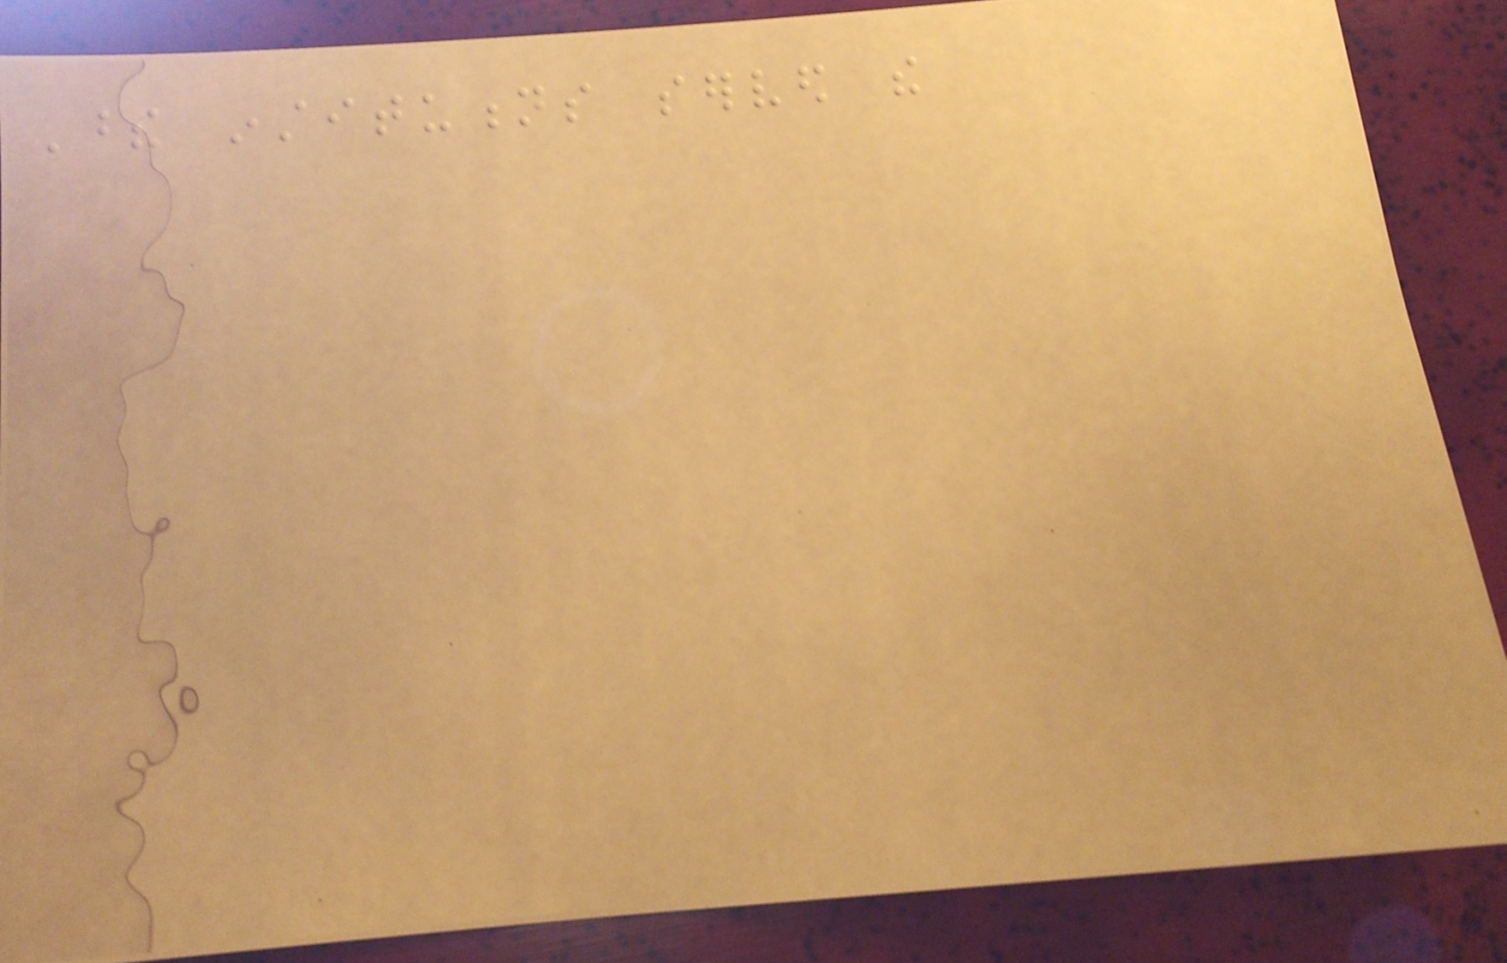These institutions served the
